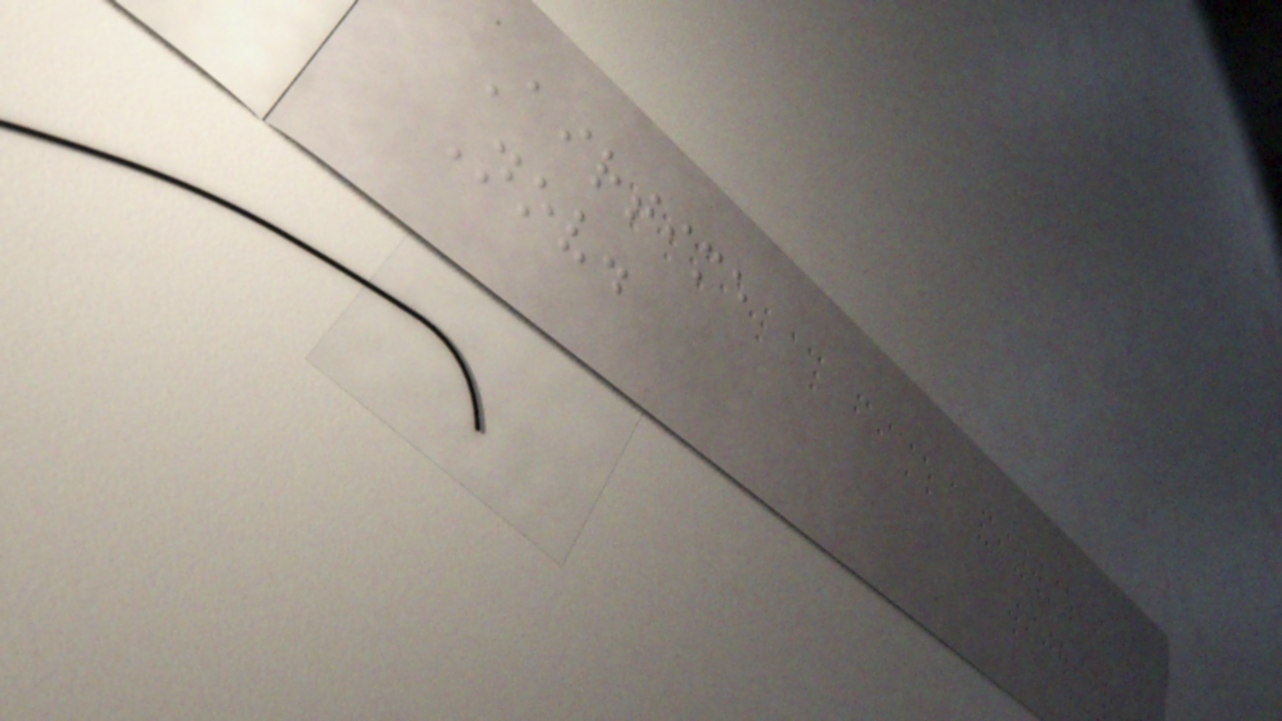Airtime
Nov.
